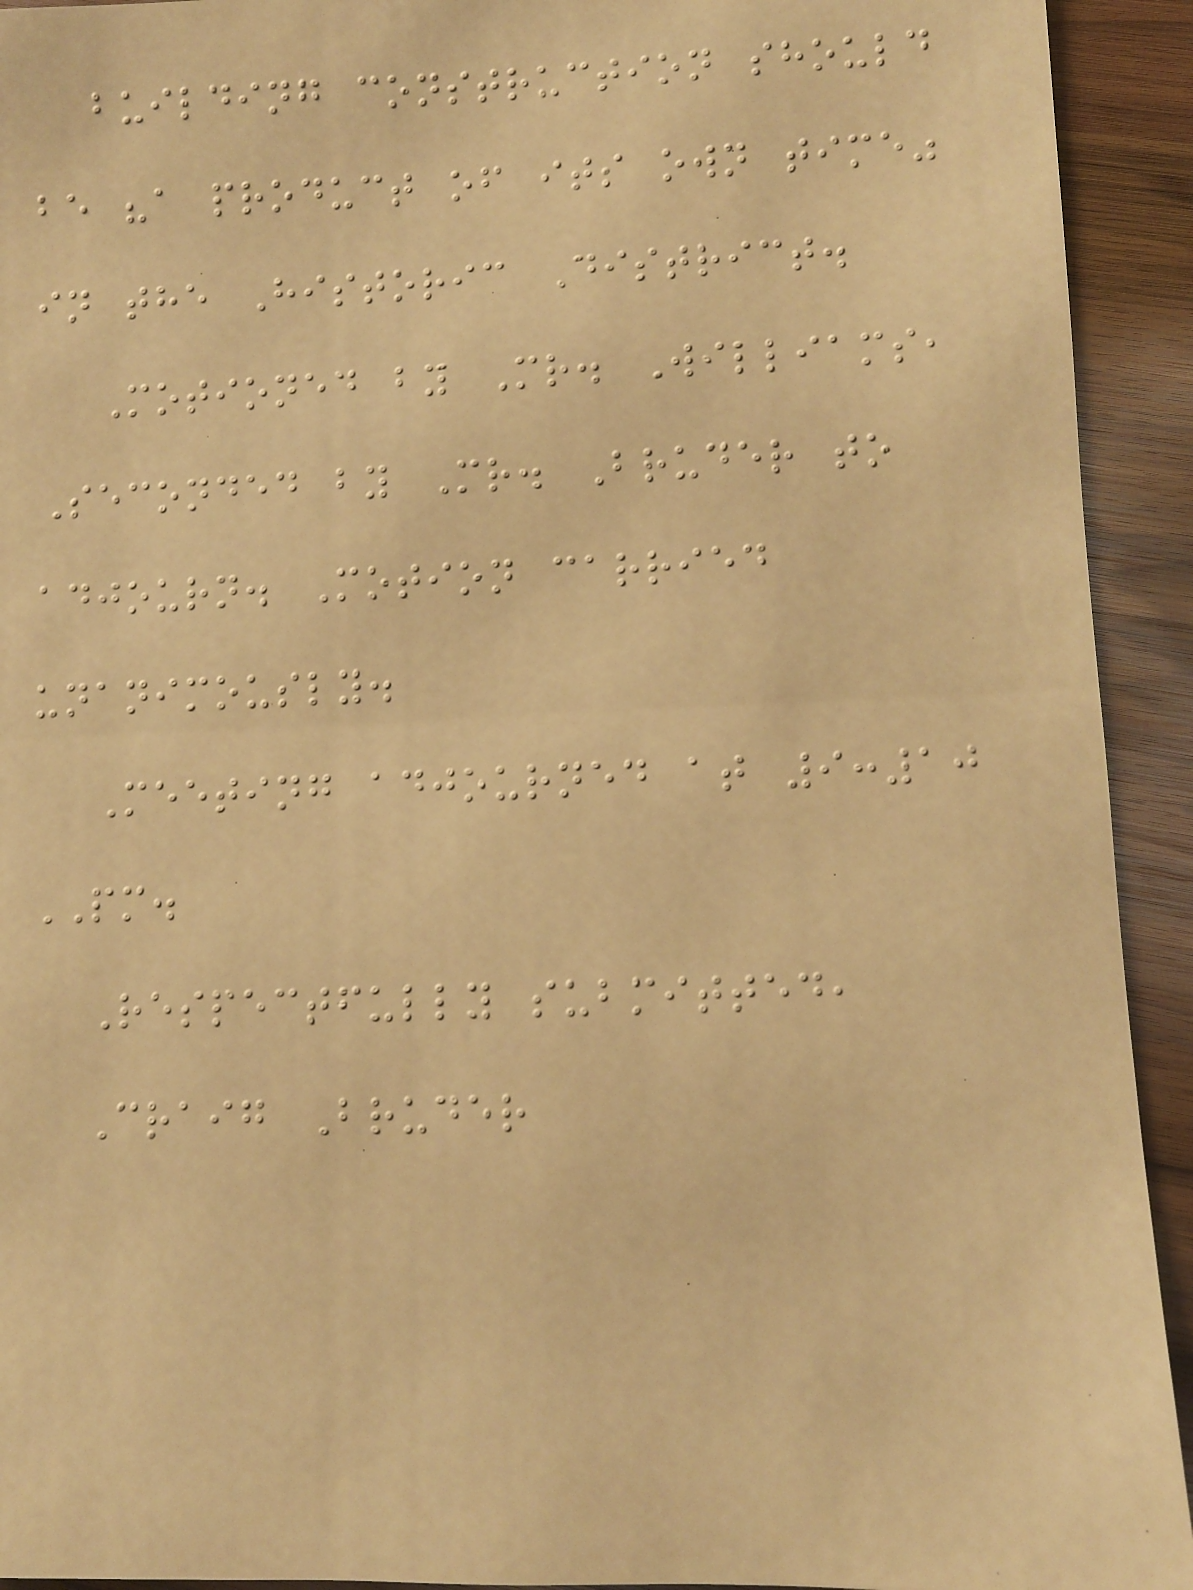building construction should
be "a product of its own time"
in the Historic District.
Motioned by Mr. Williams,
Seconded by Mr. Bruder to
adjourn. Motion carried
unanimously.
Meeting adjourned at 9:10
PM.
Respectfully submitted,
Craig Bruder
